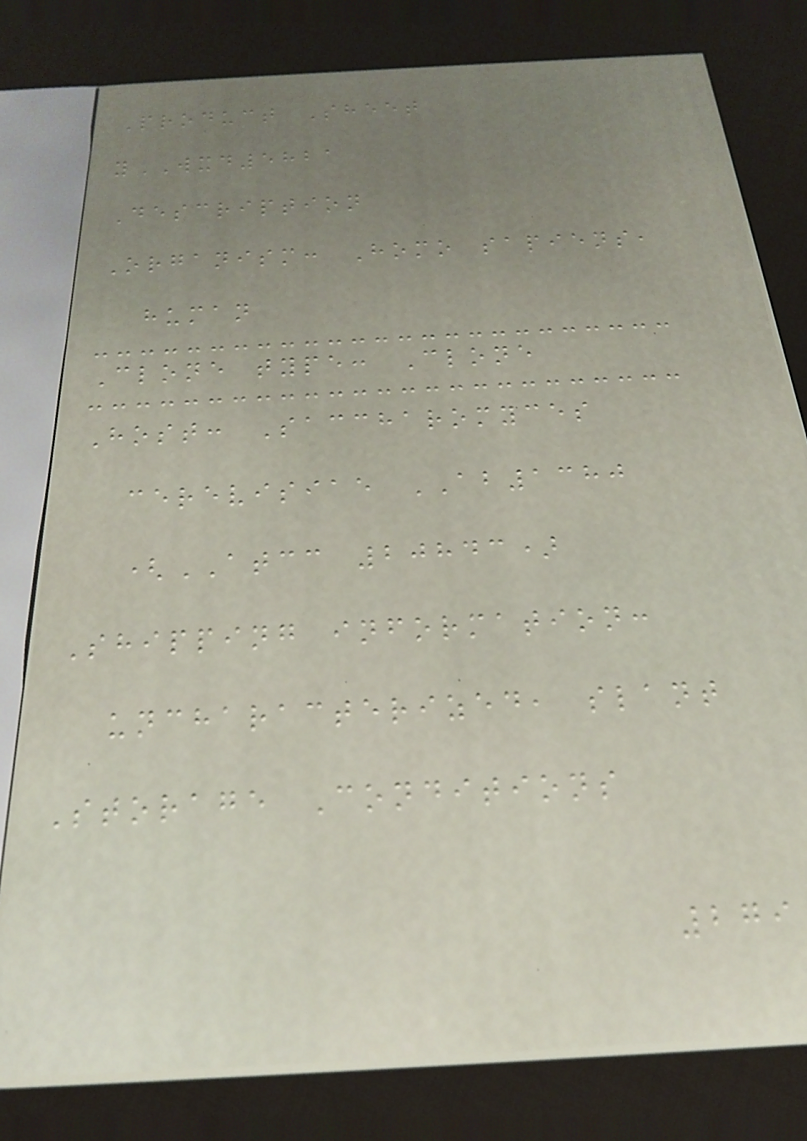Product Sheet
yWXD5821
Description
Organism: Homo sapiens,
human
Clone type: Clone
Host: Saccharomyces
cerevisiae AB1380
(ATCC 20843)
Shipping information:
uncharacterized, slant
Storage Conditions
279
